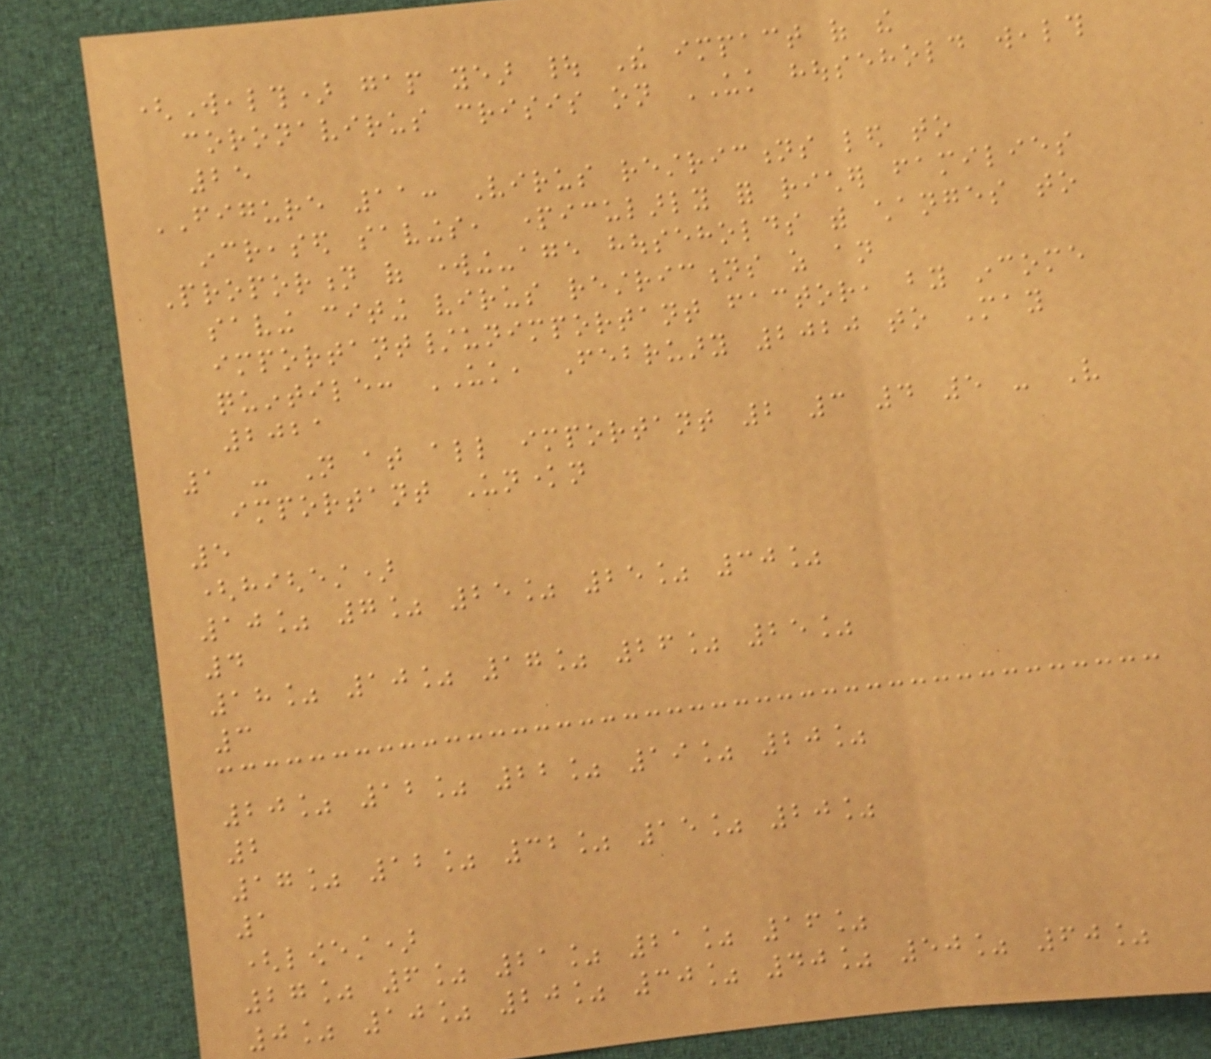(Wealth) gap year | The impact of the
coronavirus crisis on UK household wealth
25
FIGURE 11: Virus restrictions led to
increased savings, particularly for richer families
Proportion of working-age households with changes to
saving citing virus restrictions as an
important/unimportant factor, by income
quintile: UK, February 2020 to May
2021
1 - Not at all important 2 3 4 5 - Very
important Unknown
5
(highest)
10% 7% 25% 25% 30%
4
18% 10% 17% 26% 25%
3
20% 12% 22% 19% 20%
2
17% 12% 32% 15% 20%
1
(lowest)
27% 6% 21% 21% 16%
0% 10% 20% 30% 40% 50% 60%
